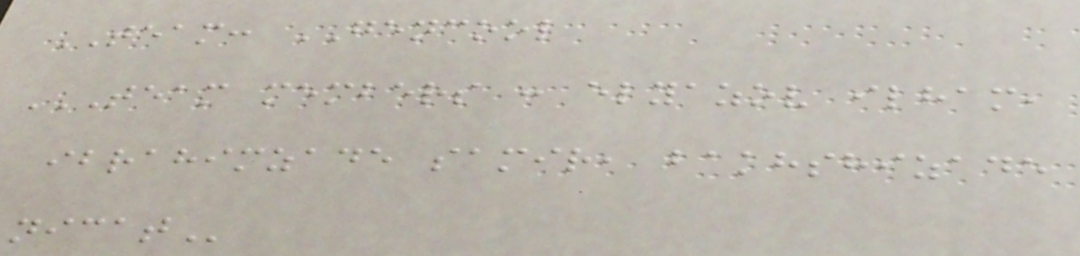TEAM: GENCOOL
TEAM MEMBERS : ELYAZOV ILHAM,
IBRAHIMZADE SAMIR, BAKHSHIZADE
NICAT
